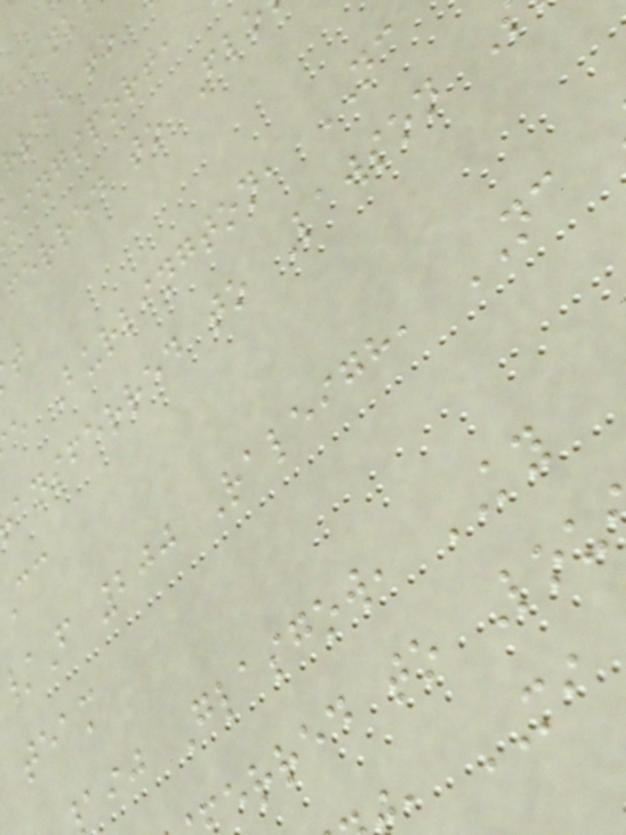kingsport,
ferred to Flo
e Burlington, NC
ansferred to Lawson
F 200 Raleigh, NC
team
aij Glasgow, KY
erred to Lou
